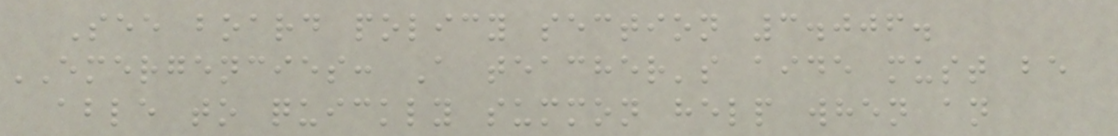See board policy section 3.006.
EMERGENCIES: A teacher's aide must be
able to quickly summon help when an
